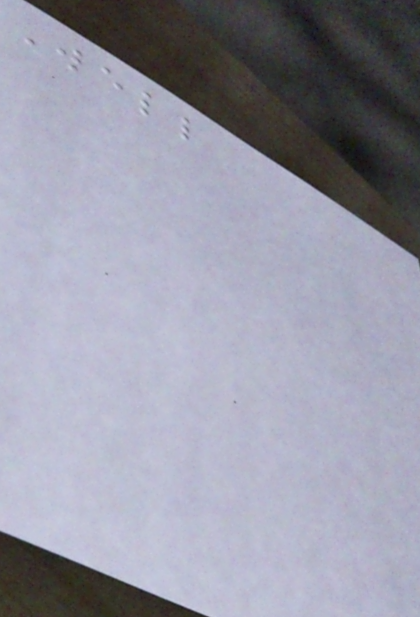Well
